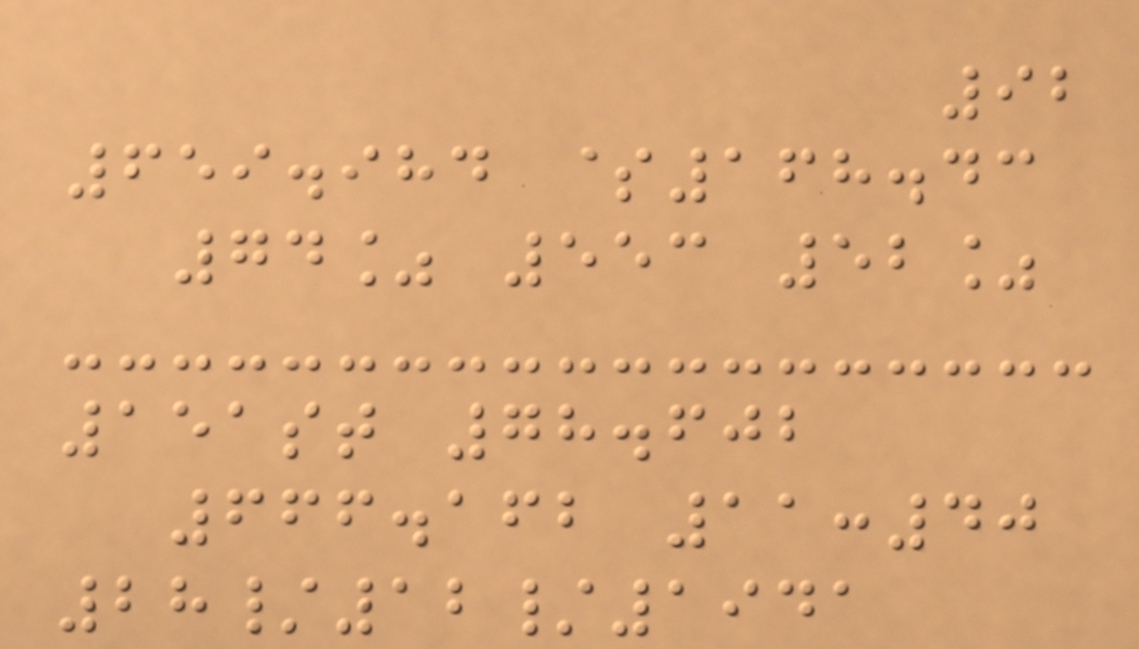92
659.984 $168.43
74% 553 52%
151st 78.602
666.162 11:40
28/12/1941
